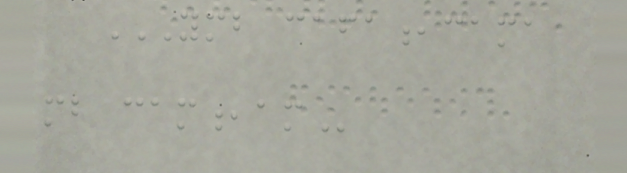YMB CAFA,CAMA
MB CAM,AM
